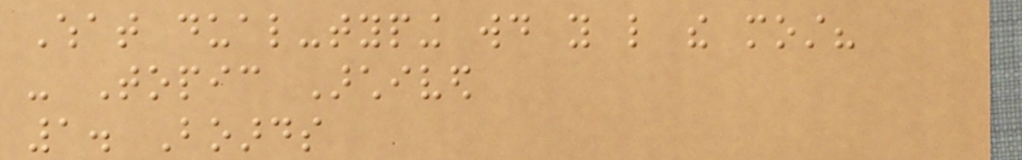What dual-typing would you like the most?
- Topic Archived
1. Boards
